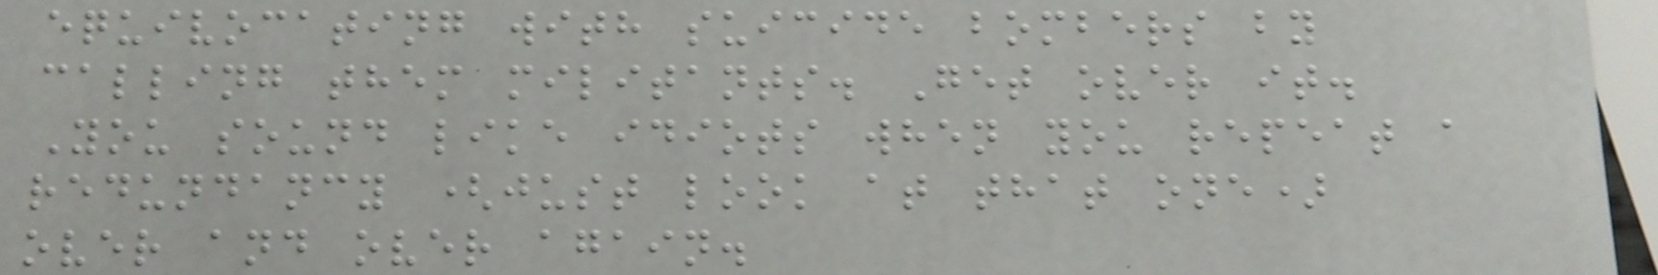equivocating with suicide bombers by
calling them militants. Get over it.
You sound like idiots when you repeat a
redundancy (just look at that one)
over and over again.
